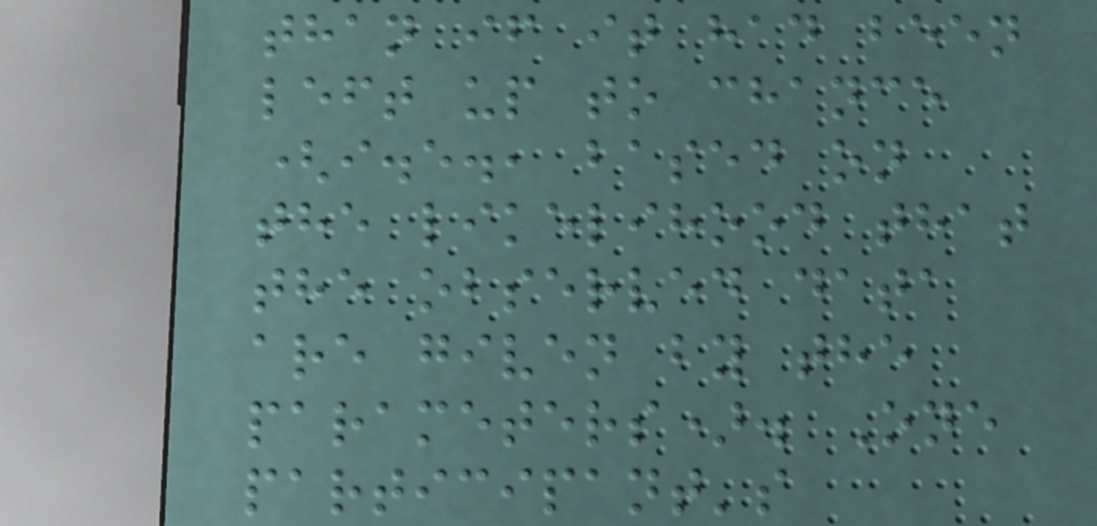than if it had been
left up to chance
(i.e., based on
the likelihood that
the observed data
are given by the
parameters). One
participant's
